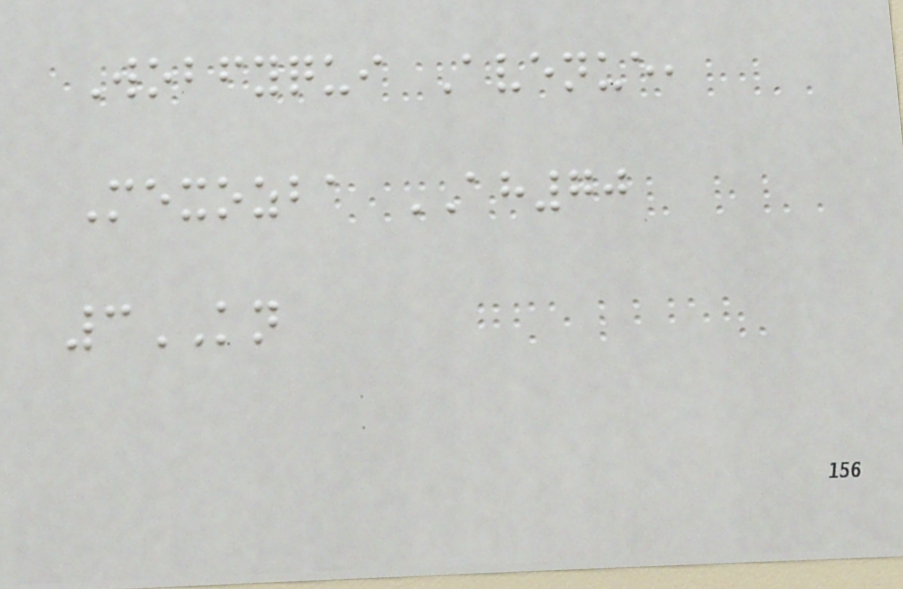Wobfyqui Avenue,
Mexozba AH70
3KN
